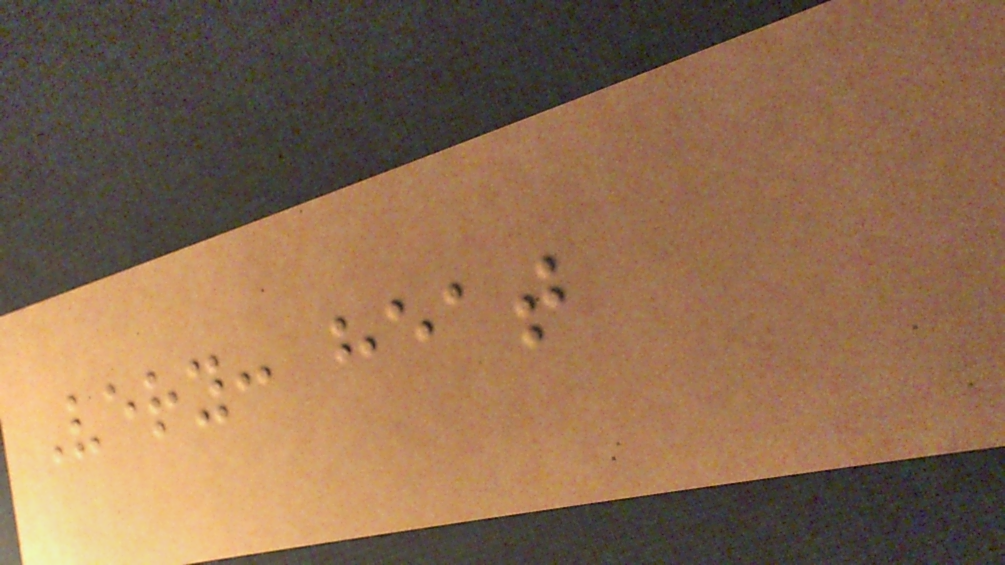Very: heat
